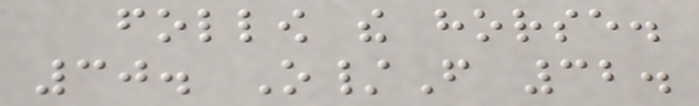follow the horse.
30. O/F 32.
